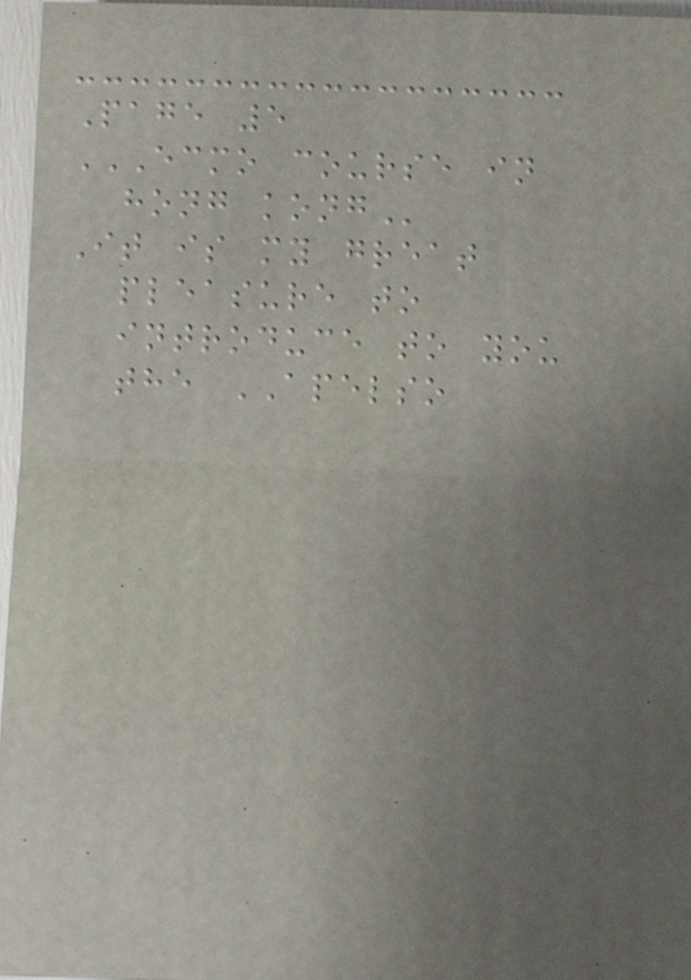Page 5
ECMO COURSE IN
HONG KONG
It is my great
pleasure to
introduce to you
the APELSO
